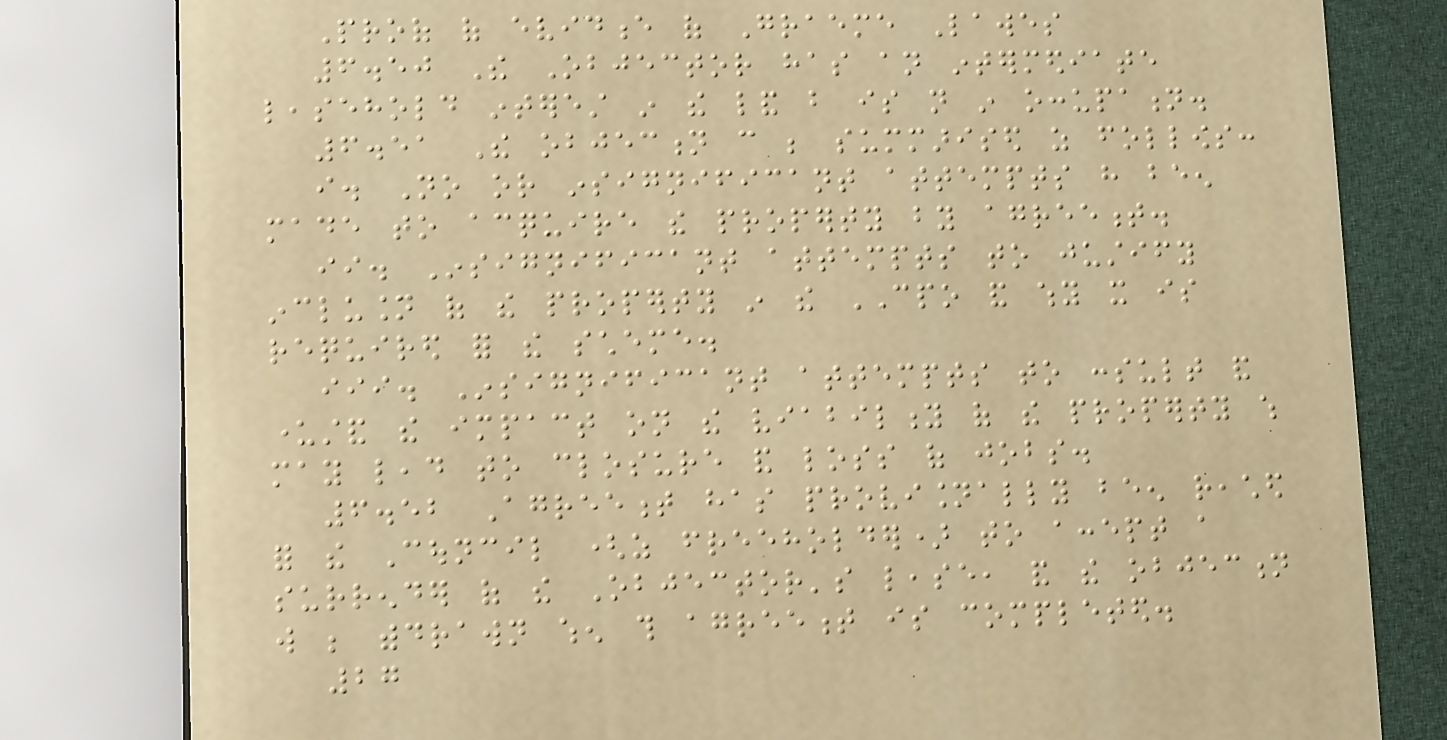Proof of evidence of Graeme Lawes
6.50 The Objector has an intermediate
leasehold interest in the land but is not in occupation.
6.51 The objection can be summarised as follows:
i. No or insignificant attempts have been
made to acquire the property by agreement.
ii. Insignificant attempts to justify
inclusion of the property in the CPO and why it is
required for the scheme.
iii. Insignificant attempts to consult and
understand the impact on the viability of the property which
may lead to closure and loss of jobs.
6.52 Agreement has provisionally been reached
for the Council (as freeholder) to accept a
surrender of the Objector's lease, and the objection
will be withdrawn when this agreement is completed.
27
